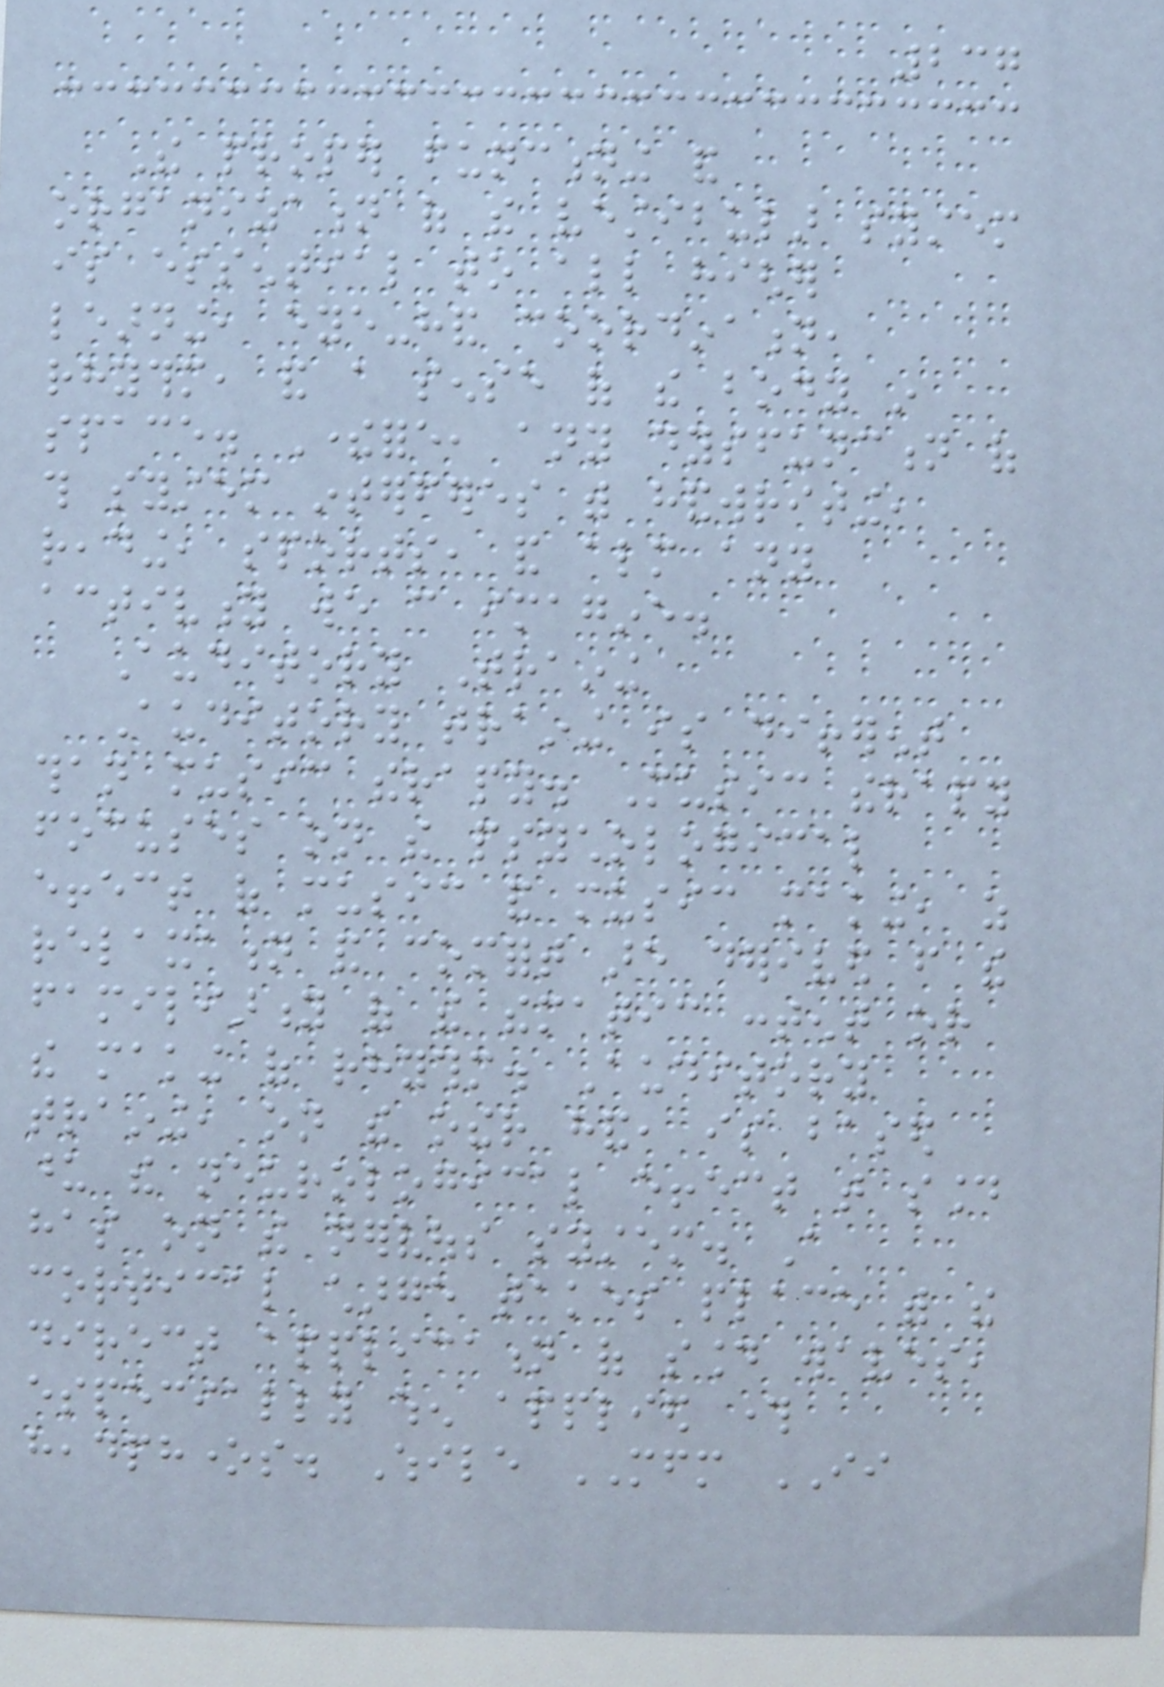237
The proper functioning and
organization of the vestibular system
is essential to all higher
learning, eye-hand coordination,
rhythm, and a sense of the body in
space. Therefore, any dysfunction of
this system interferes with handwriting,
reading, sports, and almost any
activity we can imagine.
Auditory Training
Auditory training is different
than music therapy. Music therapy
focuses on the psychological
effect of music and music making, as
relaxation and comfort are derived from the
familiarity of the thematic content or
the making of rhythm. Auditory
training, on the other hand, is based
upon the neurological effect that sound
has on the nervous system. A
cortical charge takes place with the
direct application of sound waves,
especially when applied through
headphones. While MFM II
